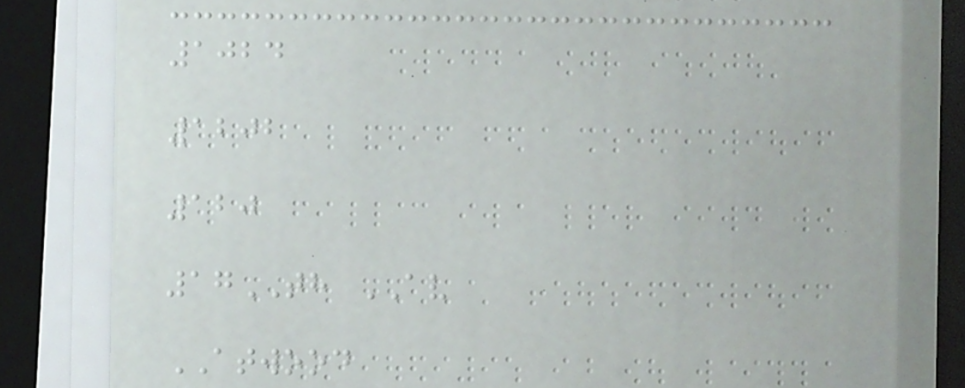1024
1202
120
17TH AV
ATWOOD
